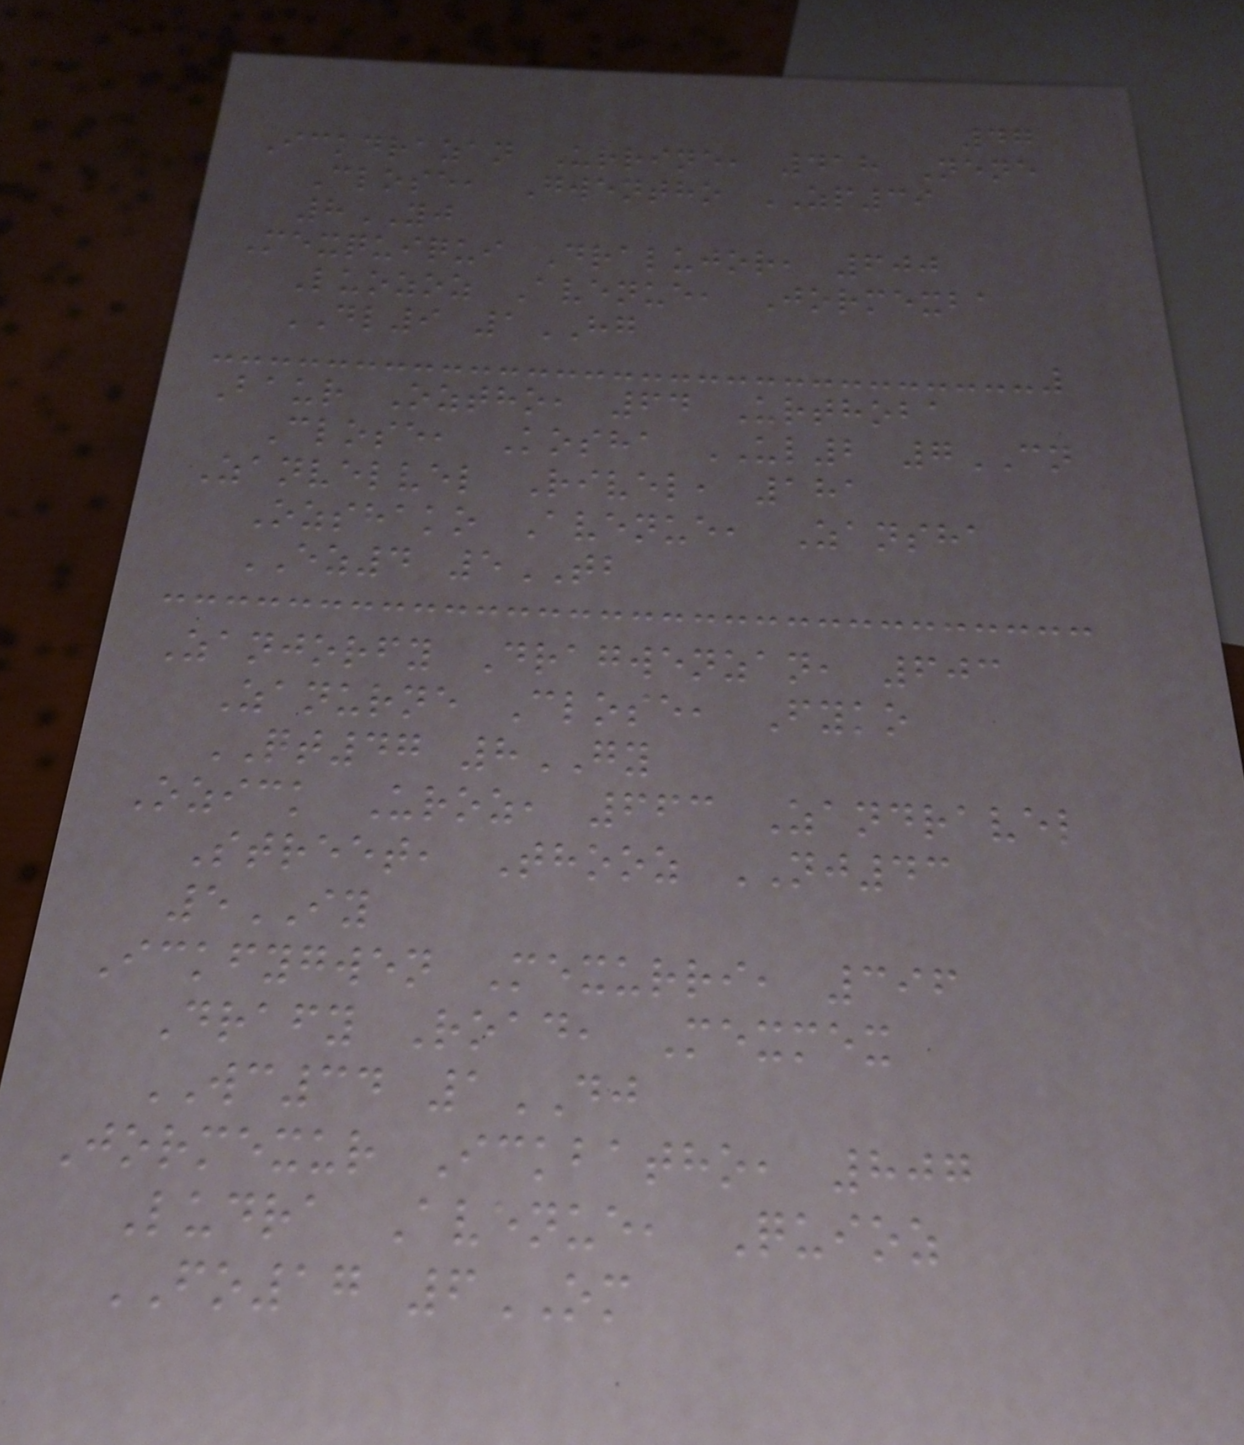47
Ickdrazan Urrine, 418 Nene
Close, Gwentho ZP39
8YJ
Mexquiqui Dralujor, 600
Luozoz Avenue, Jormexba
DL9 1HG
Baur Oztho, 64 Urthoba
Close, Kosha UL2 7CN
Zanvelvel Rivel, 181
Ozshako Avenue, Zansha
EZ4 5TB
Zanjorfy Dragwenzan, 603
Zanurne Close, Fyko
QT47 8GY
Ozick Uroz, 663 Zandravel
Street, Thooz NJ43
5IY
Ickfygwen Mexurri, 396
Drafy Road, Mexmex
WC34 1DJ
Jormexur Ickbatho, 807
Ludra Avenue, Quioz
FO17 6OM
